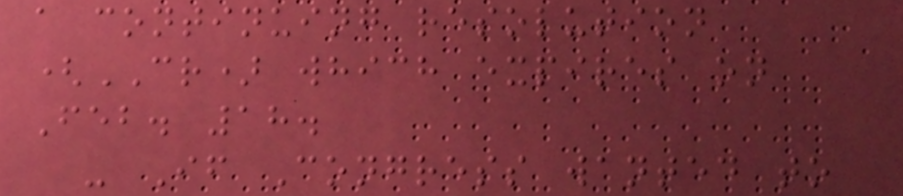a continuing resolution
(CR) which expires on
Feb. 18.
- If Congress wanted to
